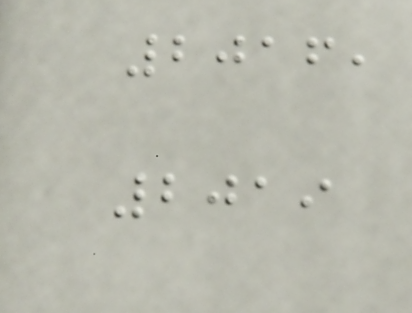2016,
2019
